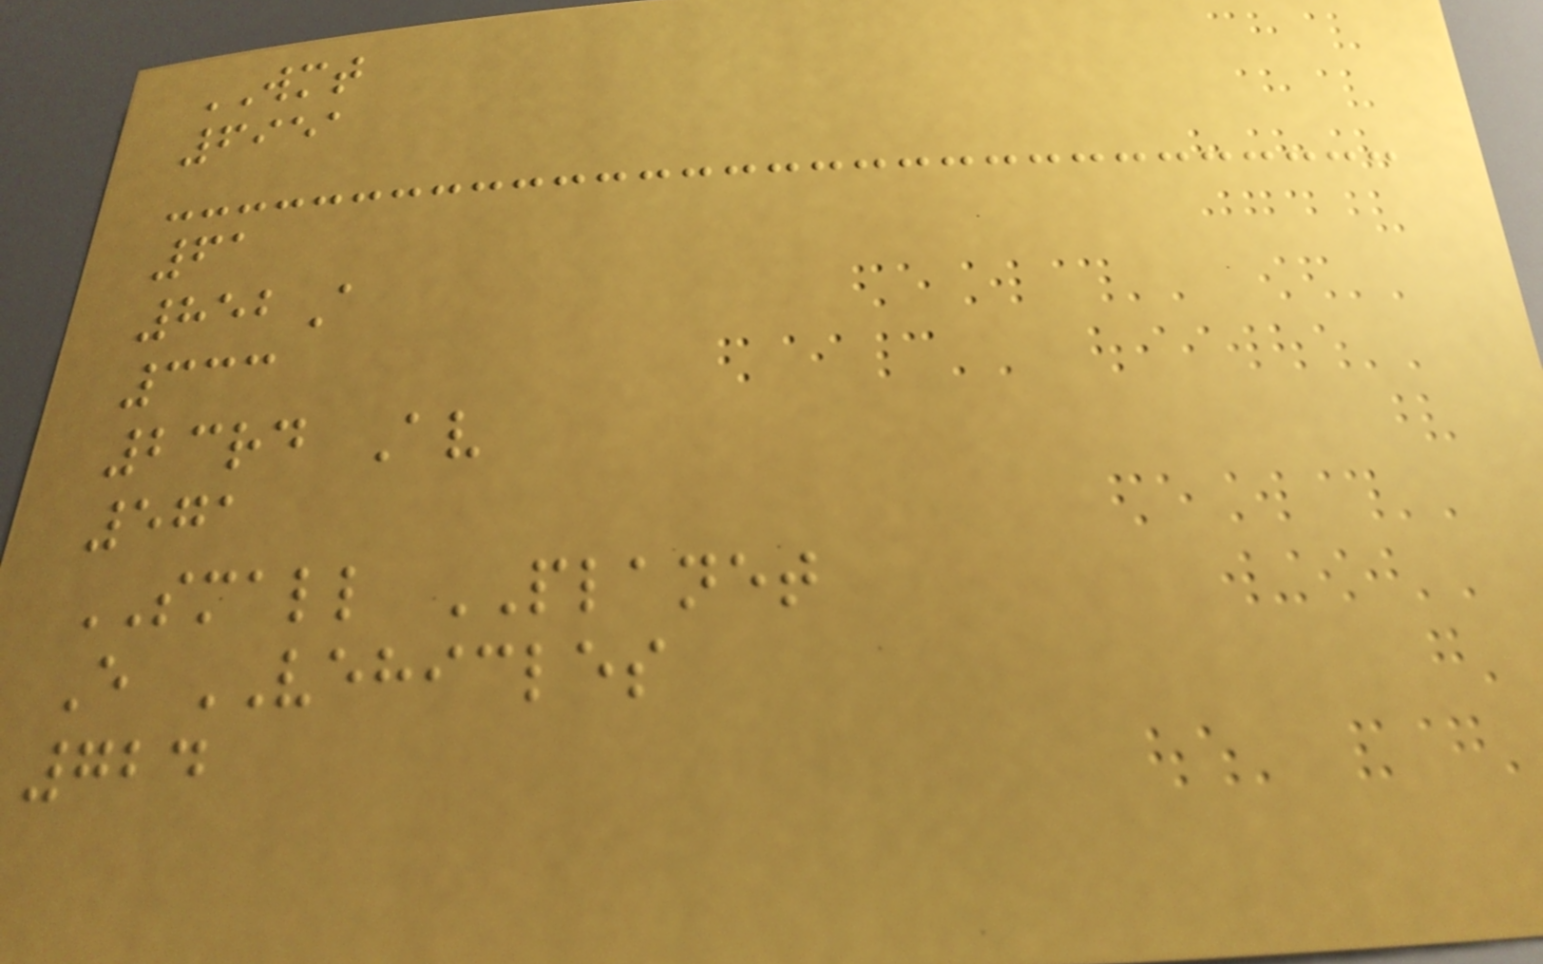WMT
6951
61
852A
333
23rd Av
571
SMALL PLANET
E VEHICLES
724
